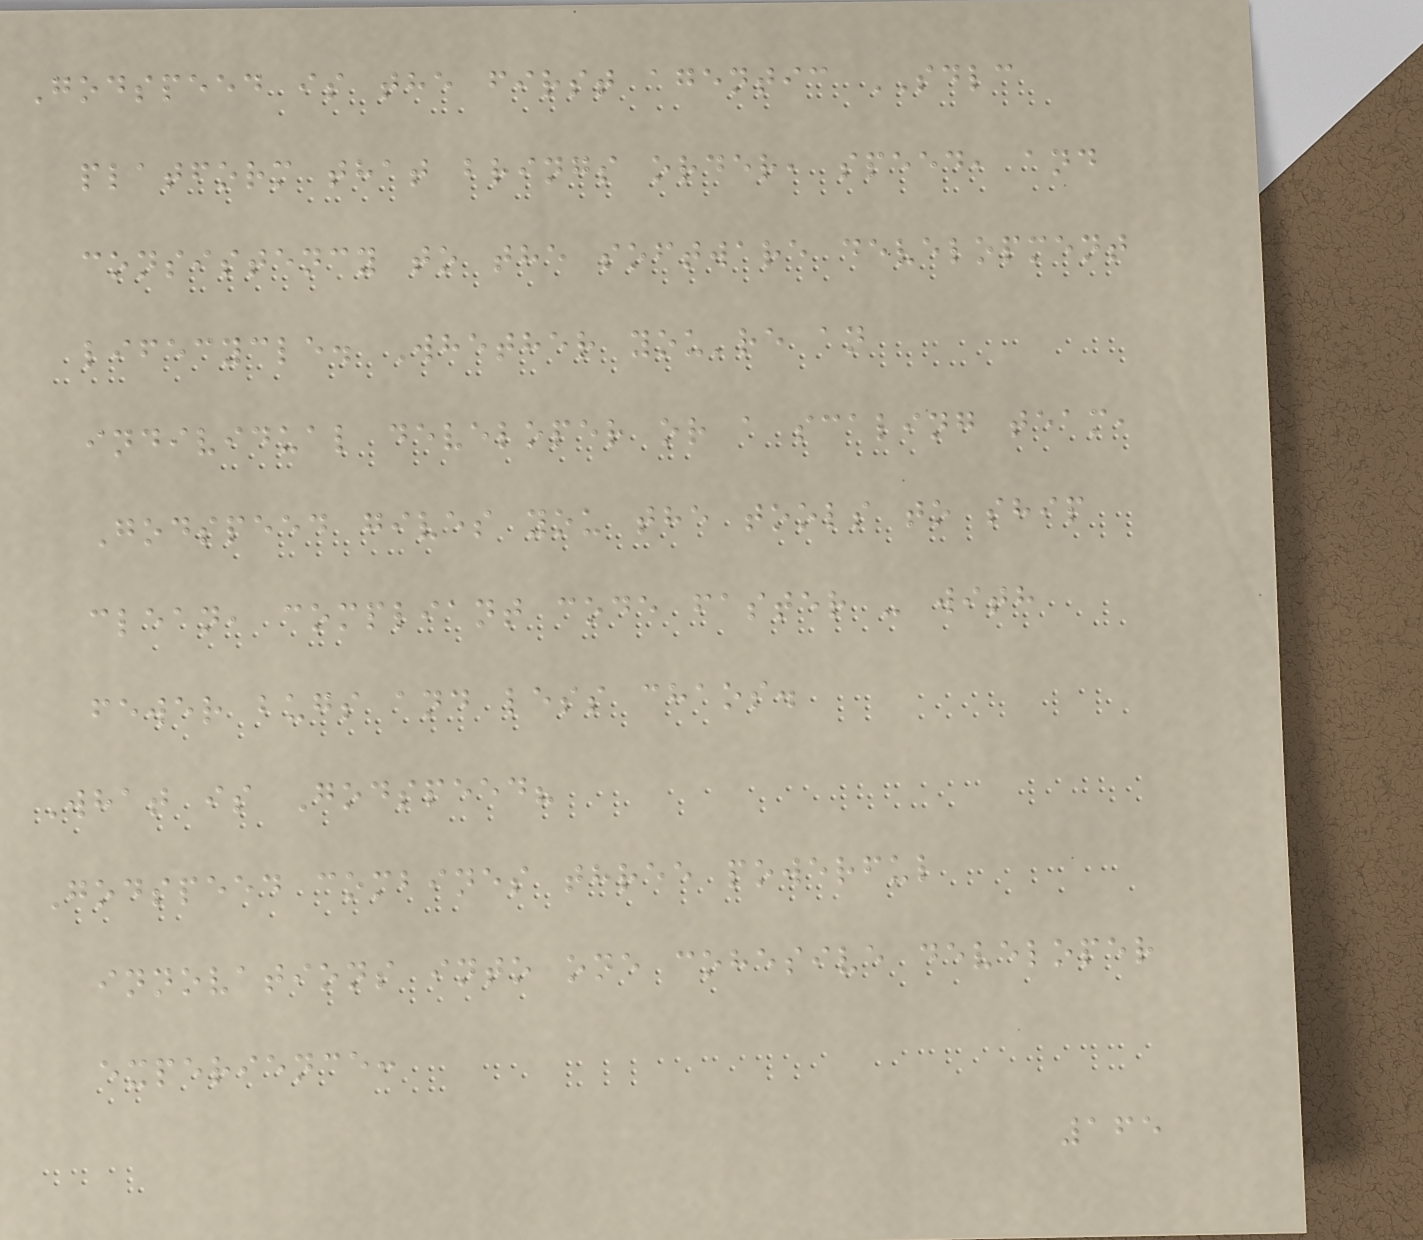Godspeed is the first agentic SDLC
platform that brings order, speed, and
consistency to the software development
lifecycle. Whether you're an
individual developer or a scaling team,
Godspeed gives you the tools to ship
clean, compliant code faster - with
fewer bugs and less chaos.
What is Godspeed?
Godspeed combines three powerful
innovations into one cohesive developer
experience:
165
